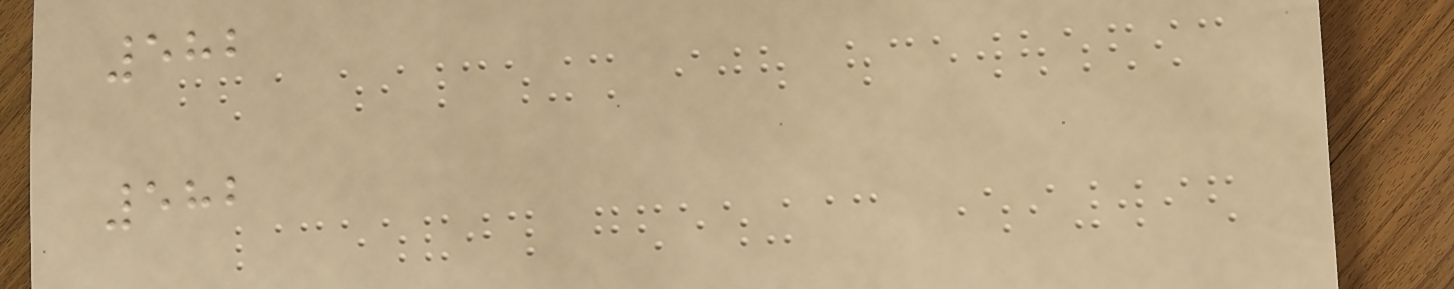582
582
